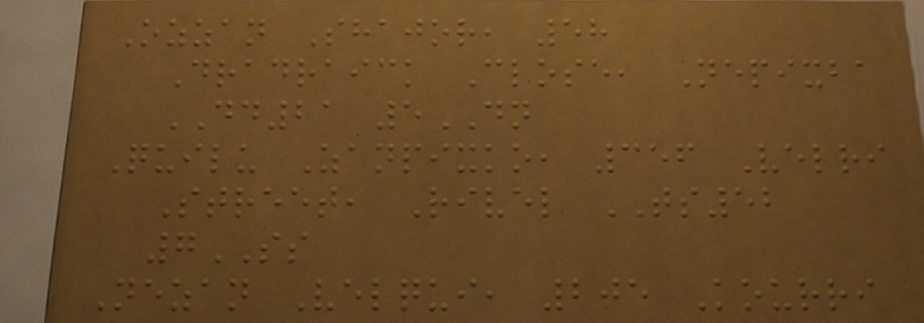Ozzan Shajor, 58
Dradraick Close, Nepixba
DD21 5DN
Quilu Zanpixko, 356 Velri
Street, Rivel TS52
7SS
Nezan Velqui, 205 Kourri
